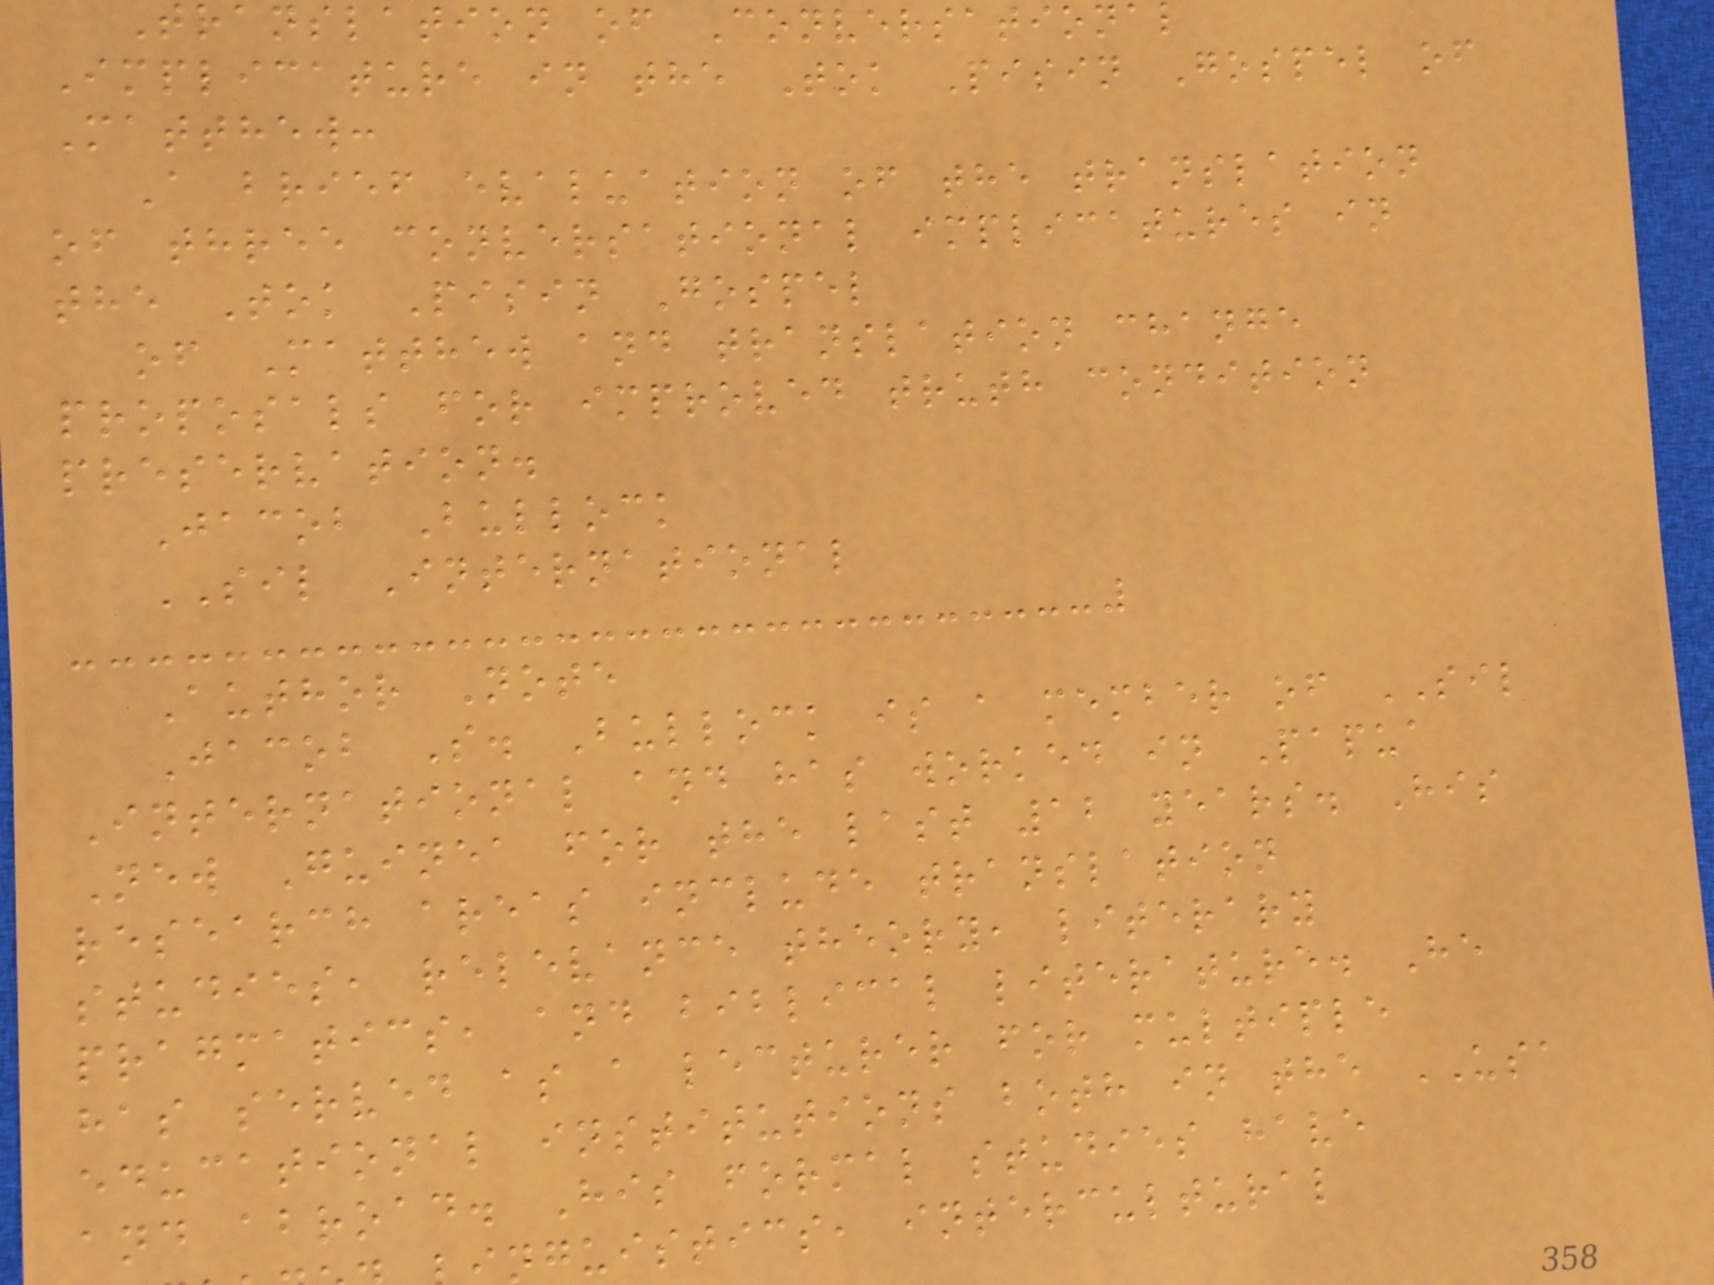Translation of Conversational
Implicature in the Tok Pisin Gospel of
Matthew:
A brief evaluation of the translation
of three conversational implicatures in
the Tok Pisin Gospel
of Matthew and translation change
proposals for improved truth condition
preservation.
Jacob Bullock
SIL International
Author Note
Jacob S. Bullock is a member of SIL
International and has worked in Papua
New Guinea for the last 12 years. His
research areas include translation
studies, relevance theory, literary
pragmatics, and biblical literature. He
has served as a lecturer for multiple
educational institutions both in the USA
and abroad. His formal studies have
nguistics, intercultural
